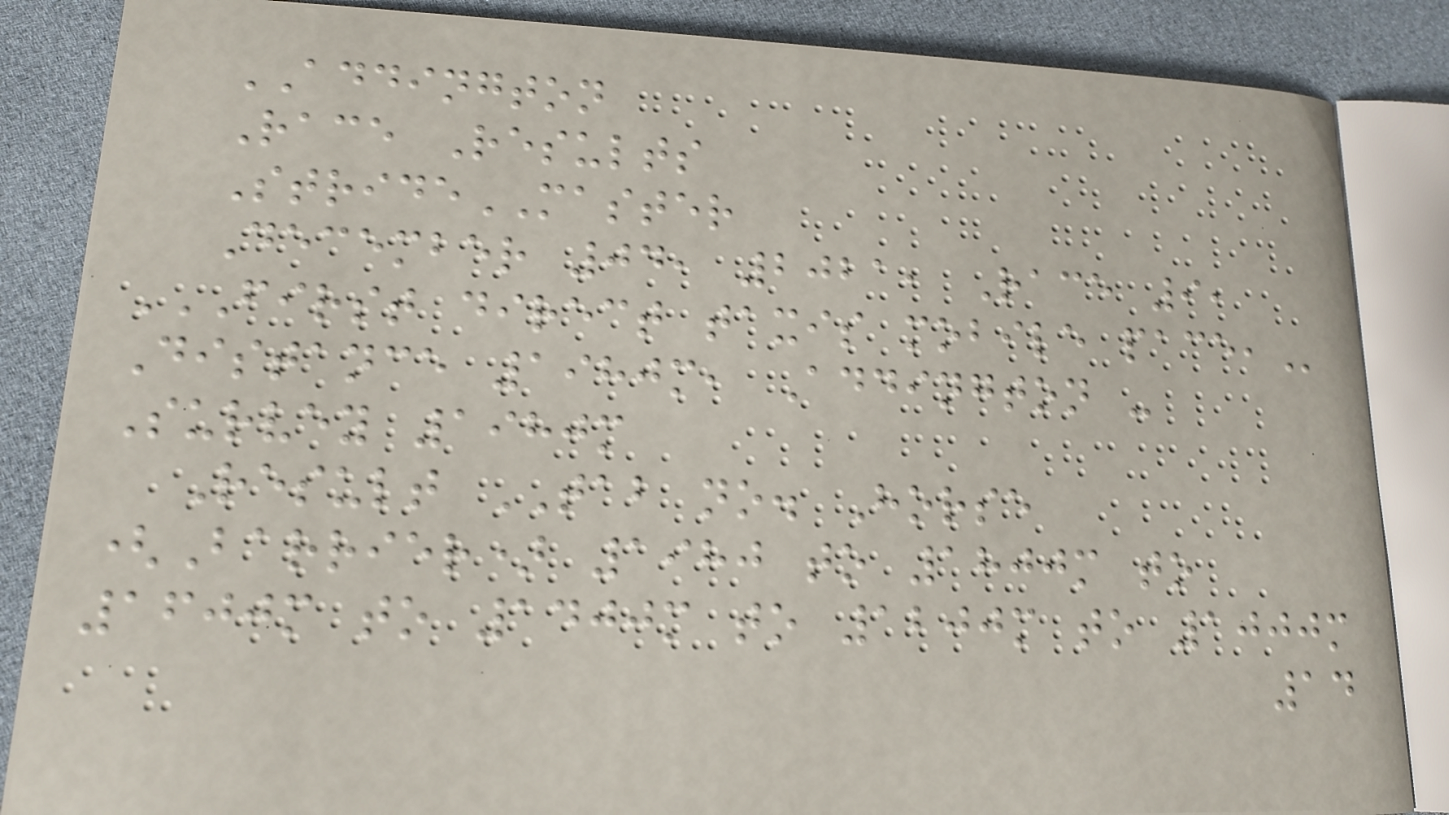ADDINGTON
Race Results
StrideMASTER
December 04, 2021, Race 9,
FIRST DIRECT TAXIS MOBILE PACE,
Distance 1980m, Addington -
Survey 1980m
Result TAB no. Horse
(Barrier) 1980 to 1800m to
1600m to 1400m to 1200m to 1000m
14
